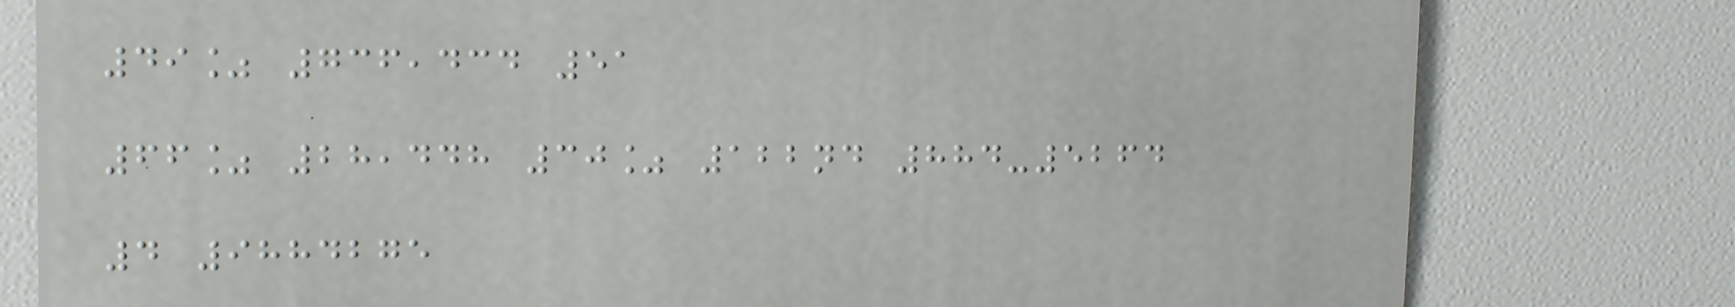49% 736,434 51
66% 28,448 30% 122nd 884-5264
4 9884275
